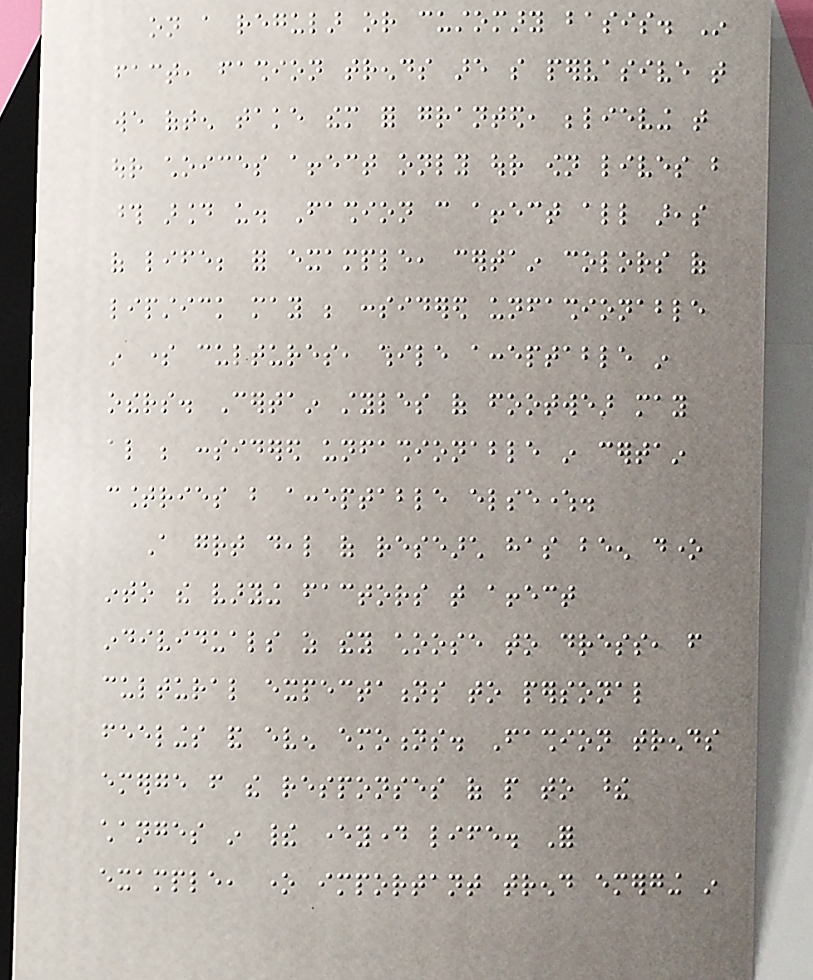on a regular or customary basis. In
fact, fashion trends are so pervasive that
we often take them for granted, believing that
our choices affect only our own lives but
those around us. Fashion can affect all areas
of life; for example, certain colors of
lipstick may be considered unfashionable
in some cultures, while acceptable in
others. Certain styles of footwear may
also be considered unfashionable in certain
countries but acceptable elsewhere.
A great deal of research has been done
into the varying factors that affect
individuals as they choose to dress, from
cultural expectations to personal
feelings and even emotions. Fashion trends
emerge from the responses of people to these
changes in their everyday life. For
example, one important trend emerging in
